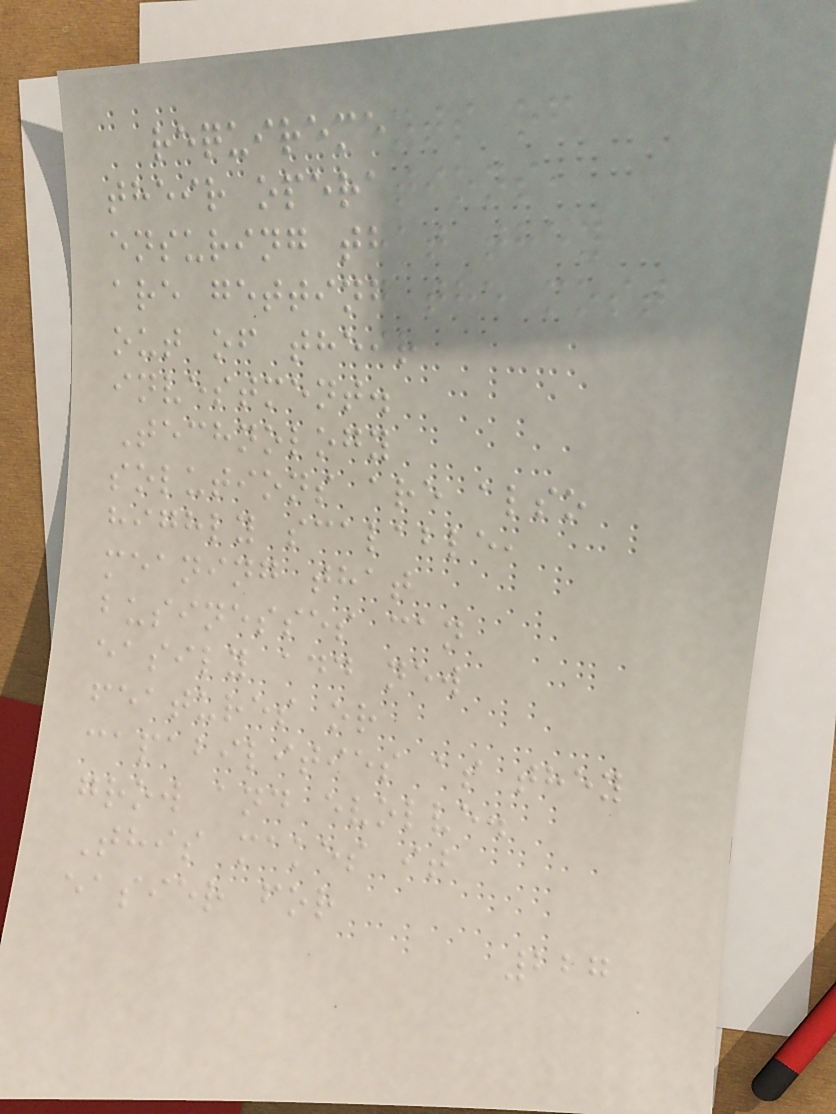requirements of
their operations,
ensuring that they
are getting the most
out of their
investment.
Technology
solutions are also
highly scalable,
meaning that
businesses can
easily add new
features or
capabilities as they
grow and evolve.
This makes it
easier for
227
